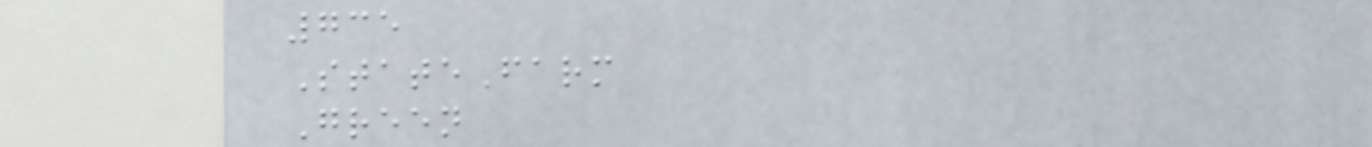735
StateFarm
Green
